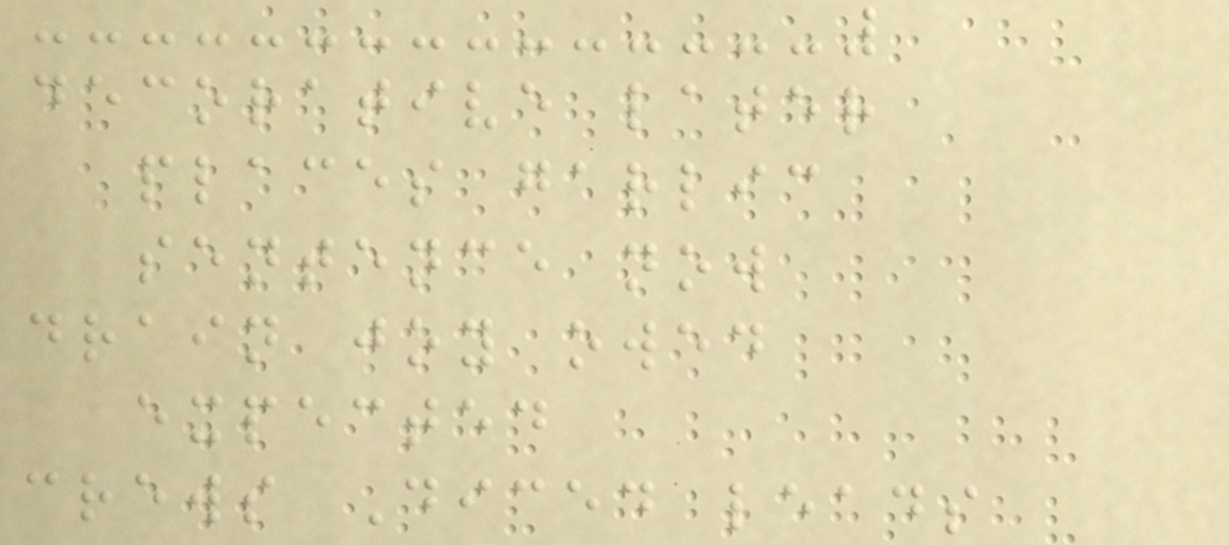decorative later
places garlic
sentence now
drain joy owed
expected
crews Diced leads
